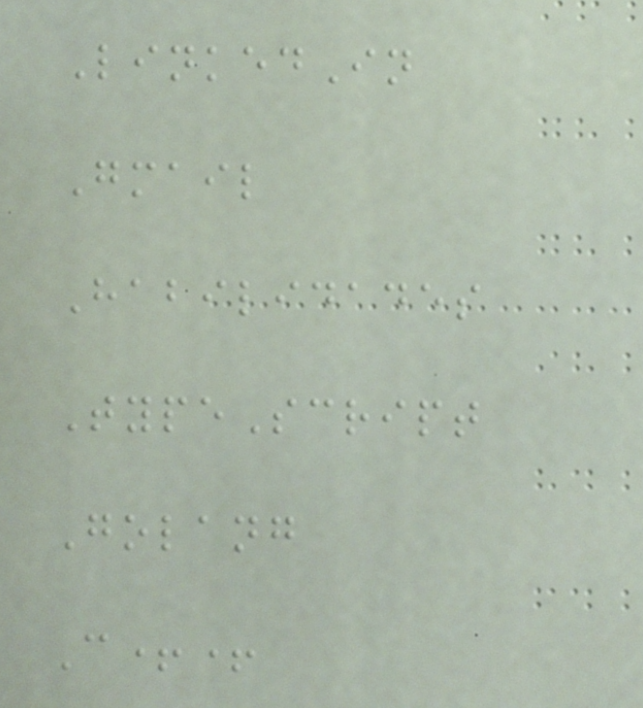LinkedIn
Gmail
Habilidades
TypeScript
Golang
C++
